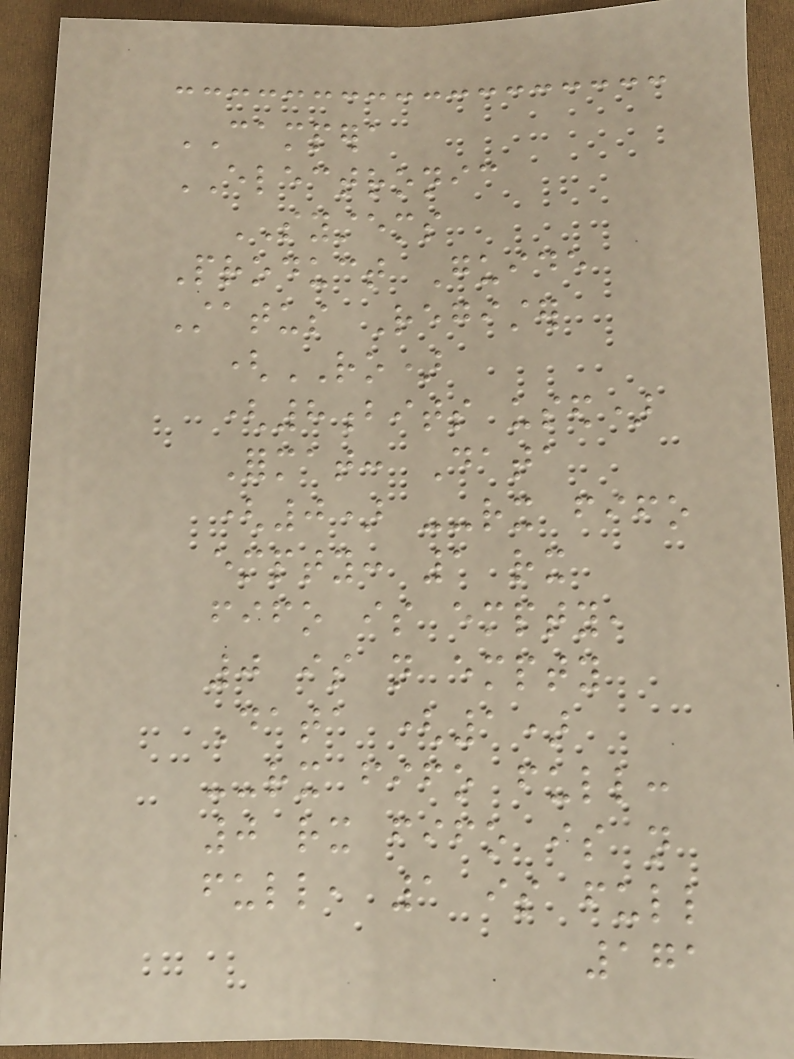CAMPERA
ELECTRONIC
SYSTEMS
Product Guide
Status Register
(RO)
(8bits used)
Format: Data
(0) --rx fifo
empty: 1 rx
fifo is empty,
0 is not empty
Data (1)
--rx fifo full:
0 rx fifo is not
full, 1 is full
171
